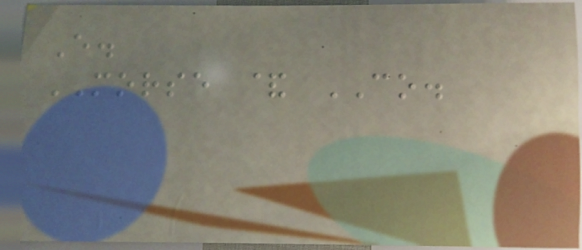E.
MORSE & CO.
